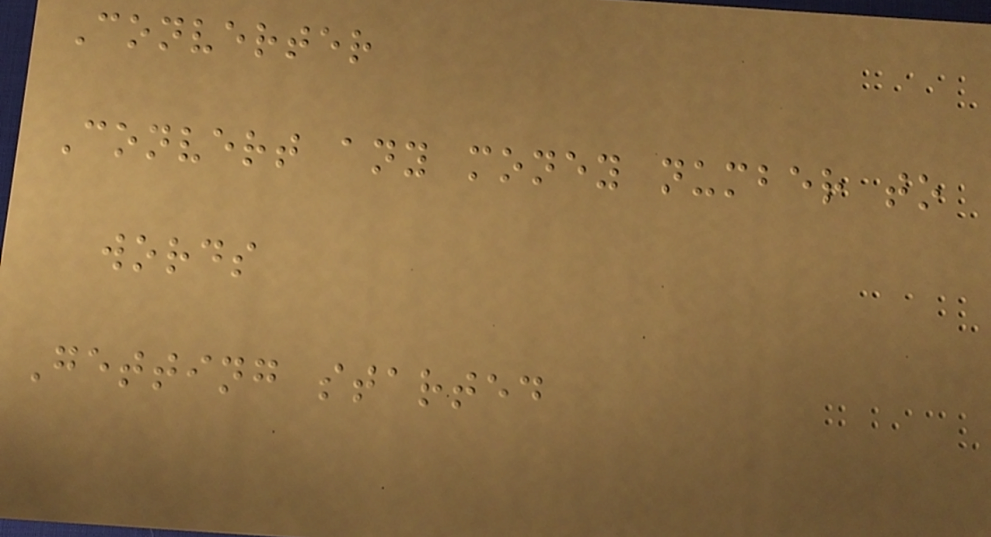Converter
Convert any money number to
words
Getting started
